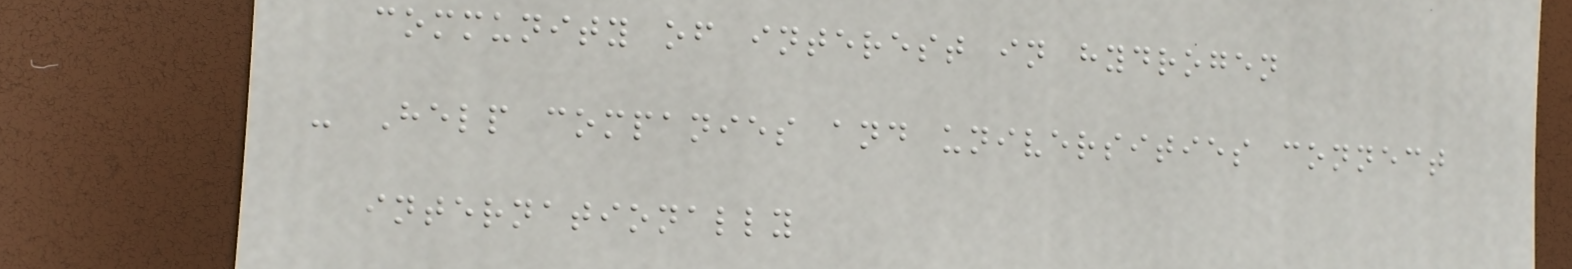community of interest in hydrogen
- Help companies and universities connect
internationally
